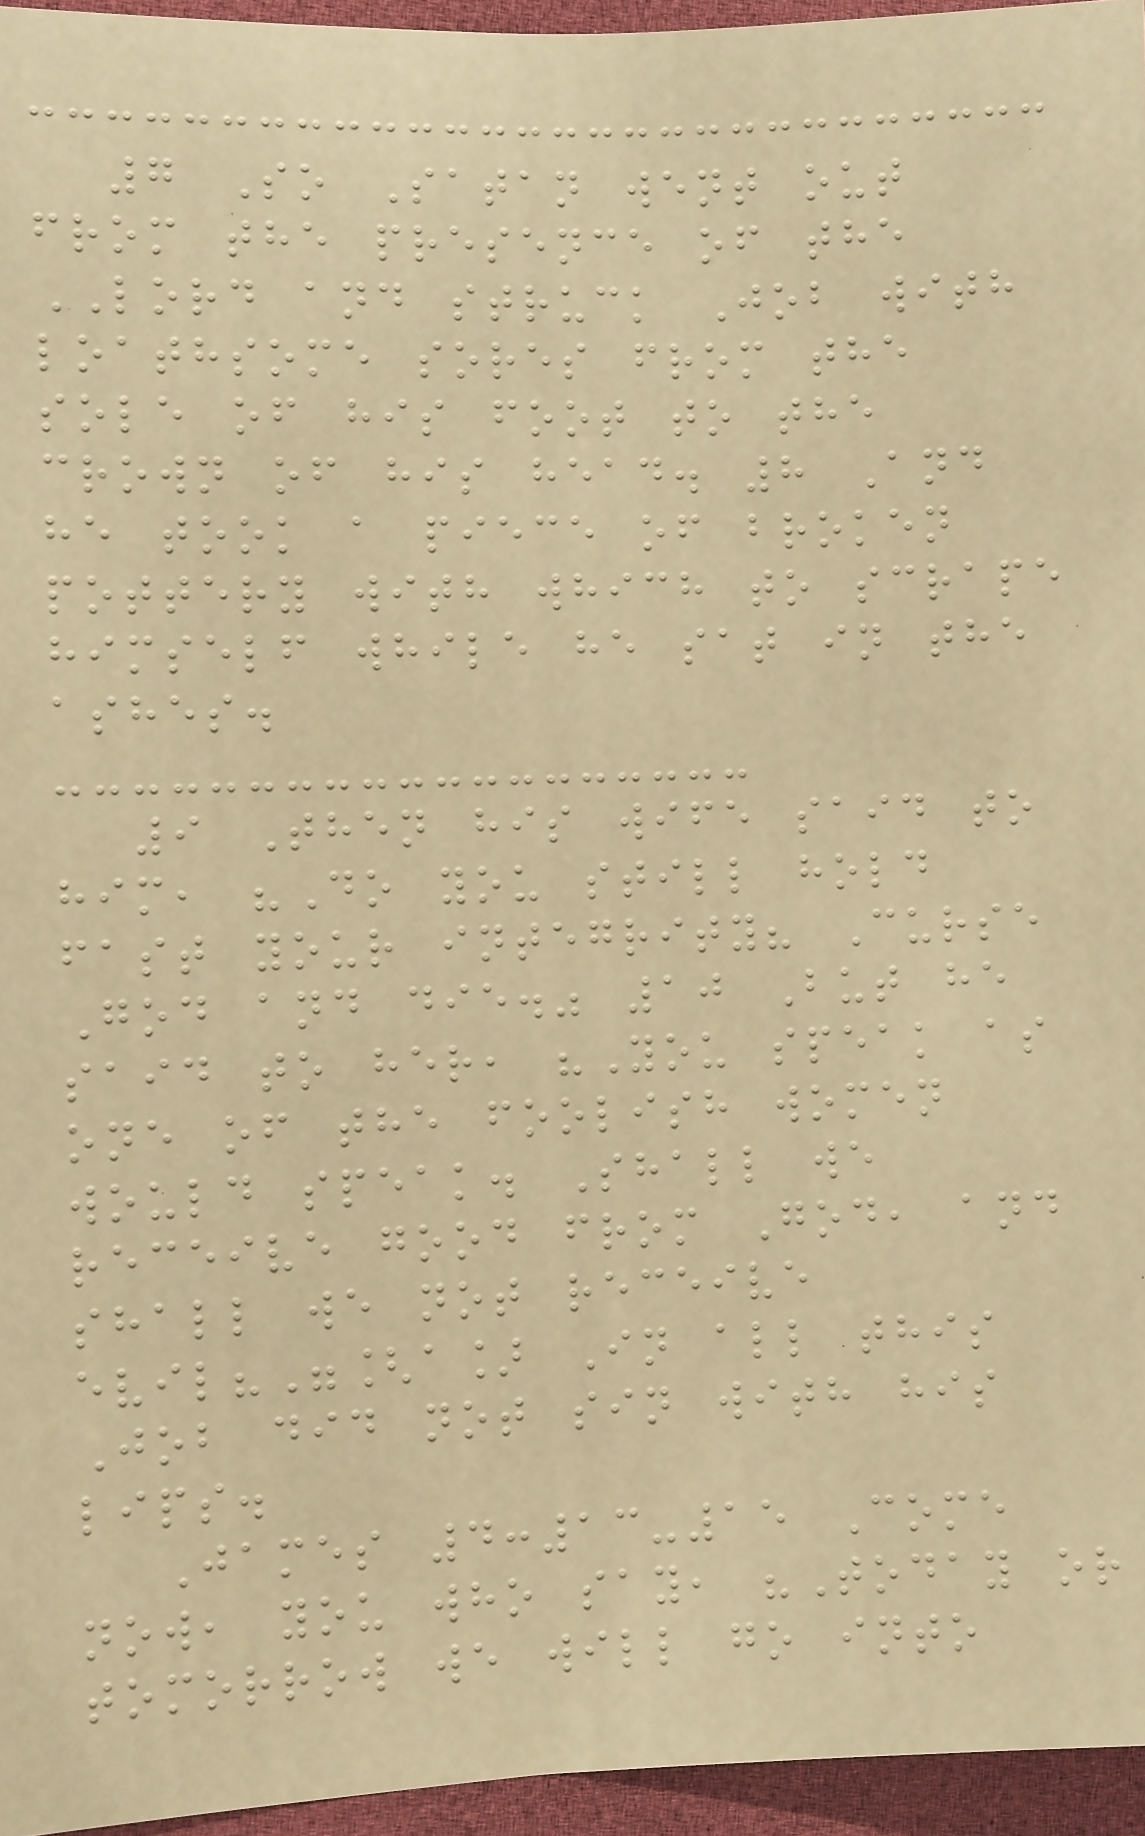7 So Satan went out
from the presence of the
LORD and struck Job with
loathsome sores from the
sole of his foot to the
crown of his head. 8 And
he took a piece of broken
pottery with which to scrape
himself while he sat in the
ashes.
9 Then his wife said to
him, "Do you still hold
fast your integrity? Curse
God and die." 10 But he
said to her, "You speak as
one of the foolish women
would speak. Shall we
receive good from God, and
shall we not receive
evil?"[a] In all this
Job did not sin with his
lips.
James 4:13-15 Come
now, you who say, "Today or
tomorrow we will go into
